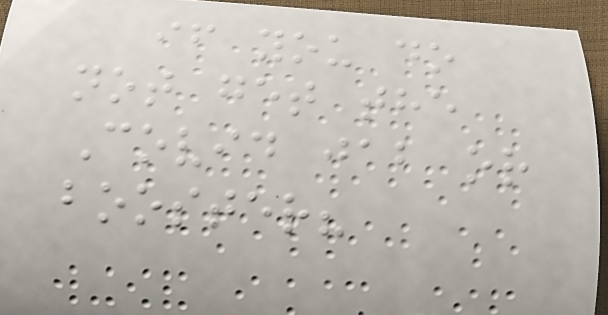if you do
not get the
Covid jab or
booster?
